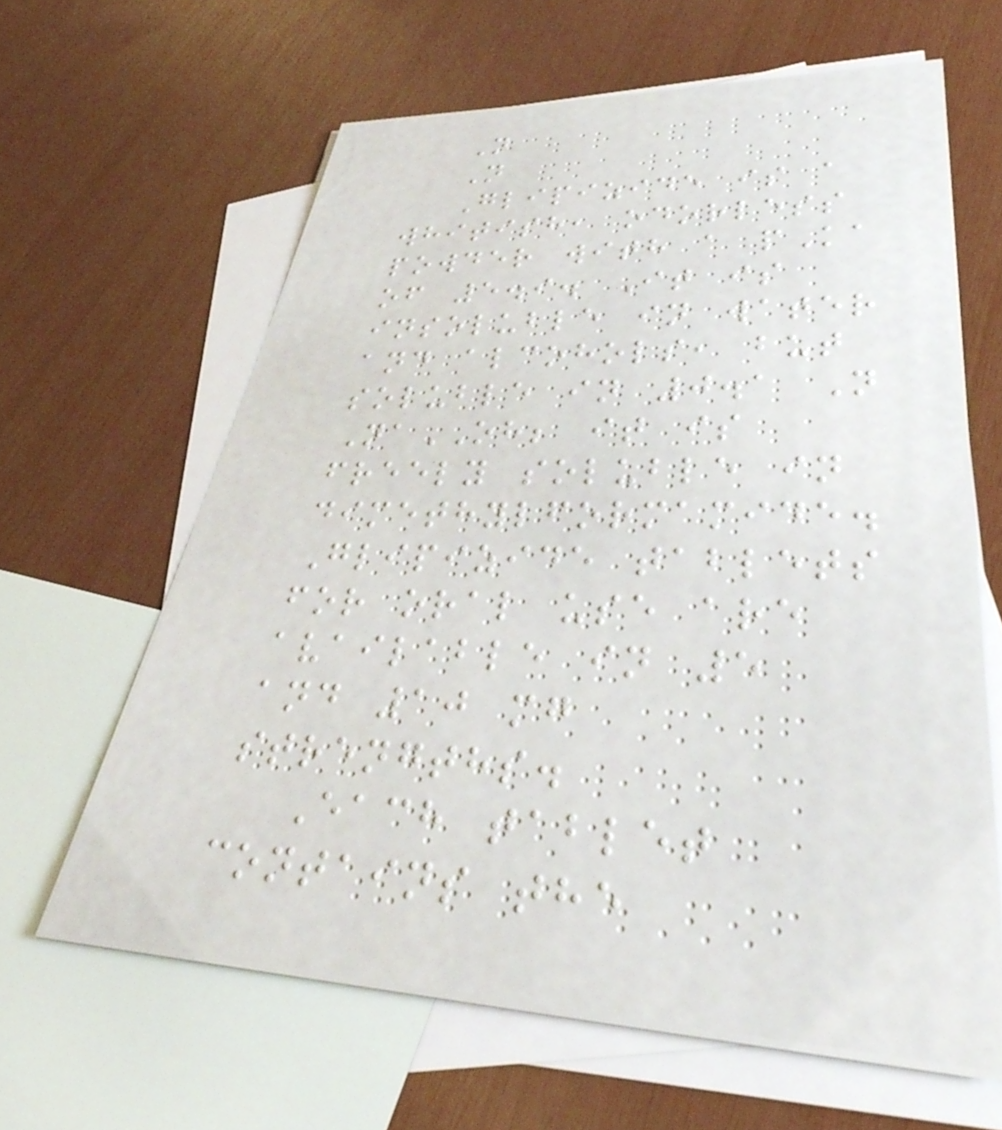N
N
Glipizide is a
whitish, odorless
powder with a pKa
of 5.9. It is
insoluble in water
and alcohols, but
soluble in 0.1 N
NaOH; it is
freely soluble in
dimethylformamide.
Glipizide tablets
for oral use are
available in 5
and 10 mg
strengths.
Each tablet
contains the
